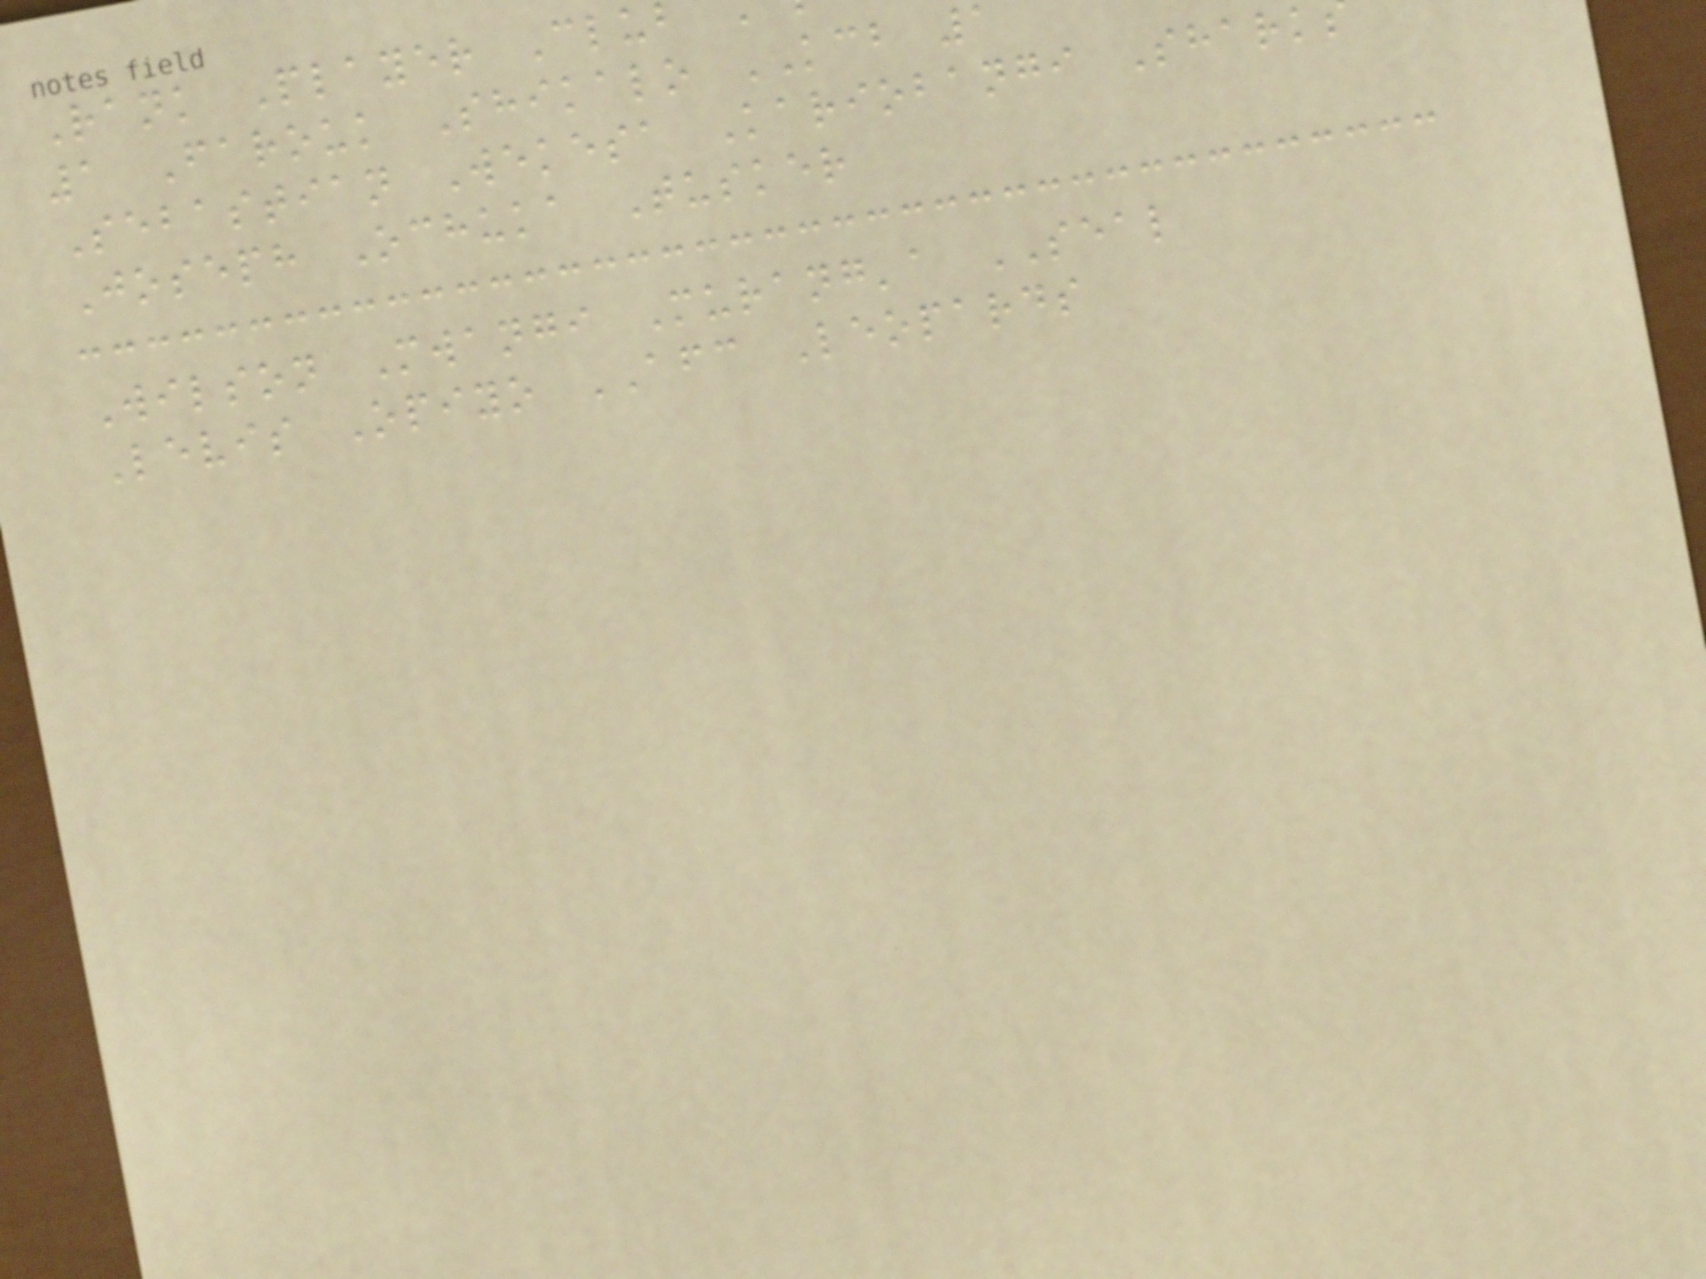Rank Player Clu
1 Farouk Shikalo KCB 1
Sebastian Wekesa Kariobangi Shark
Joseph Ochuka Tusker
Wilson Mwangi Murang'a SEAL
Levis Opiyo AFC Leopards
